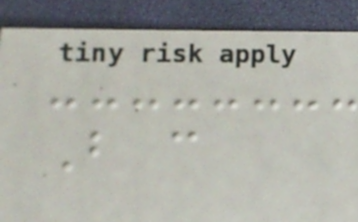But can
